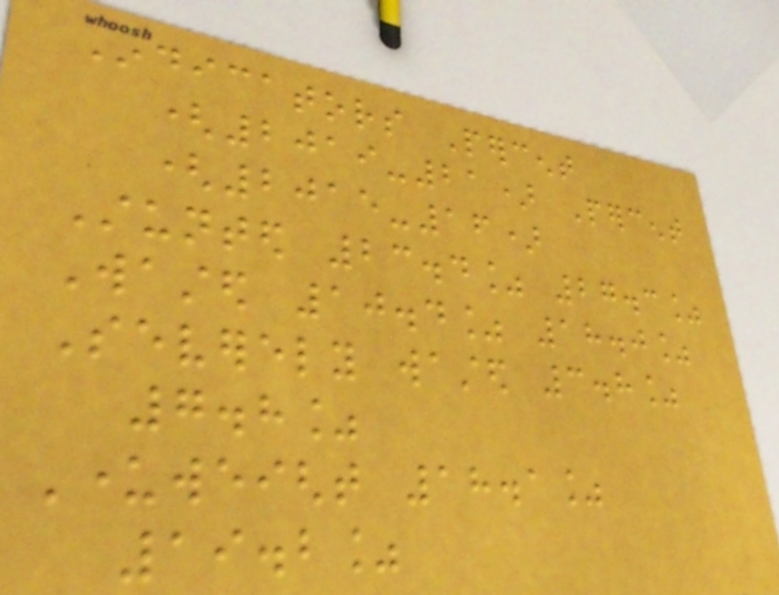Indicators Percent
(2019-21) Percent
(2015-16)
Stunted 23.4% 27.3%
Wasted 10.4% 18.0%
Severely wasted 3.8%
7.8%
Underweight 18.1%
19.2%
